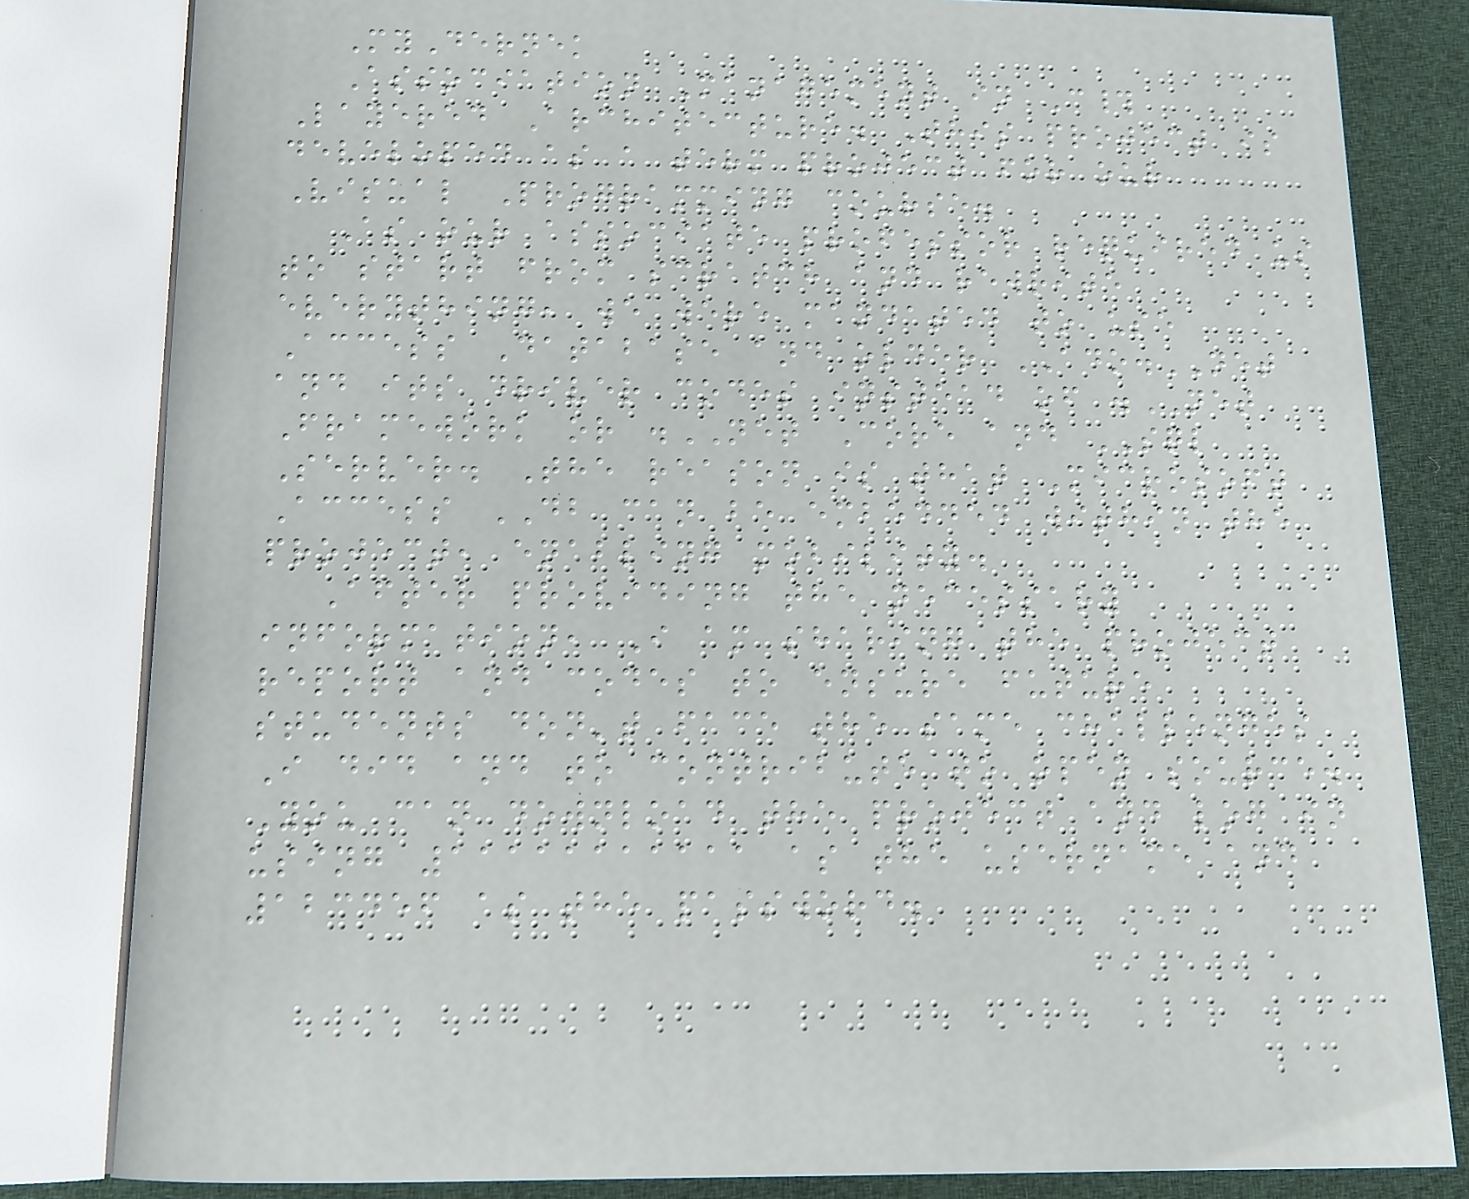MyDernek
Association Management in C#
Layered Architecture. This project is
developed as a term project for our
Visual Programming course.
As our associate professor required us
to start from scratch and rewrite
everything, we were mandated to use
Access Database and older ADO.NET
and its driver codes instead of .NET
Framework or .NET Core and SQL
Server. The reason is that Microsoft
Access DB can be embedded within the
project, enabling mobility.
After providing the necessary
information, I am sharing the project
report and codes to ensure future
students don't face the same challenges
I did and to contribute to open source.
You can download the project and log in
using 11111111111 as the username and
123456 as the password.
